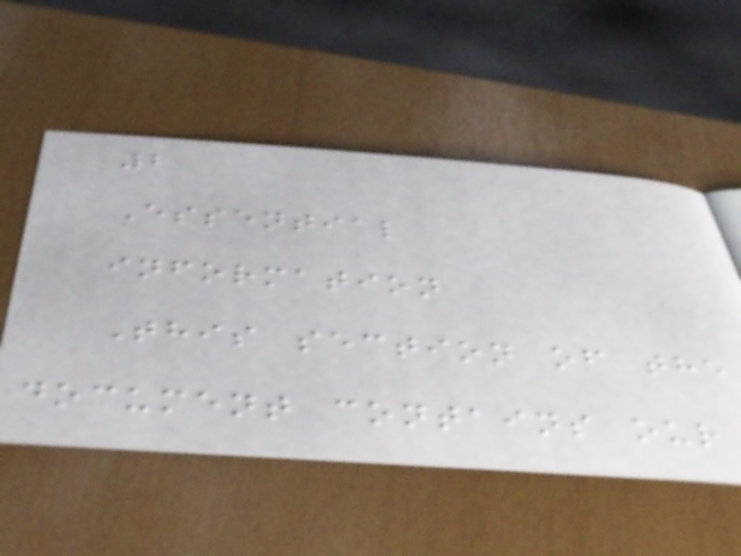2
Essential
information
This section of the
document contains our
